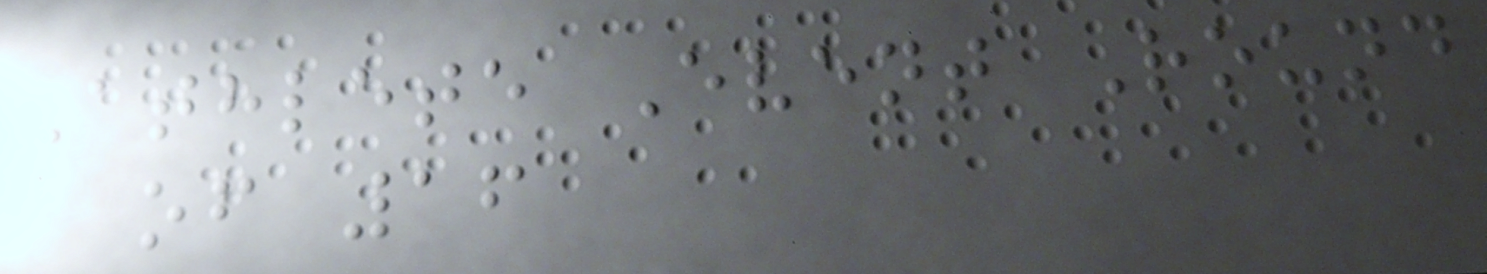Athlete Event Round
of 16
